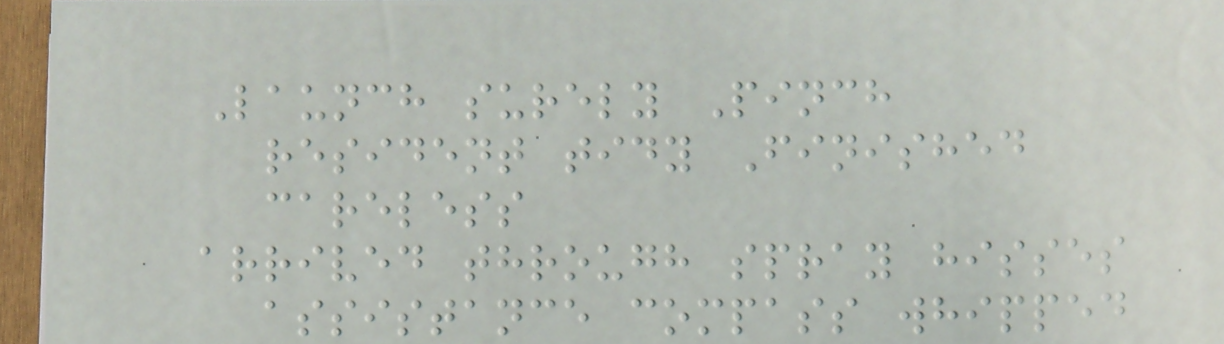Launch surely Pinch
resident tidy Finished
careless
arrived through spray hisses
assistance compass whipped
